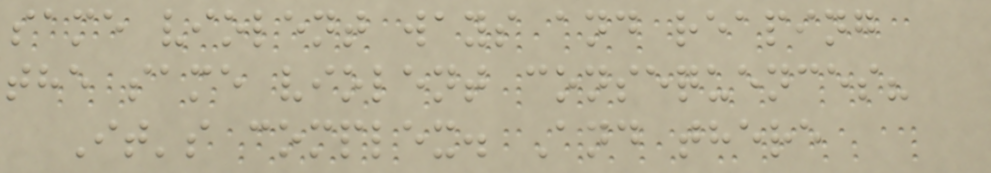same violent ways and reaping
the same violent consequences?
It's complex. And there
